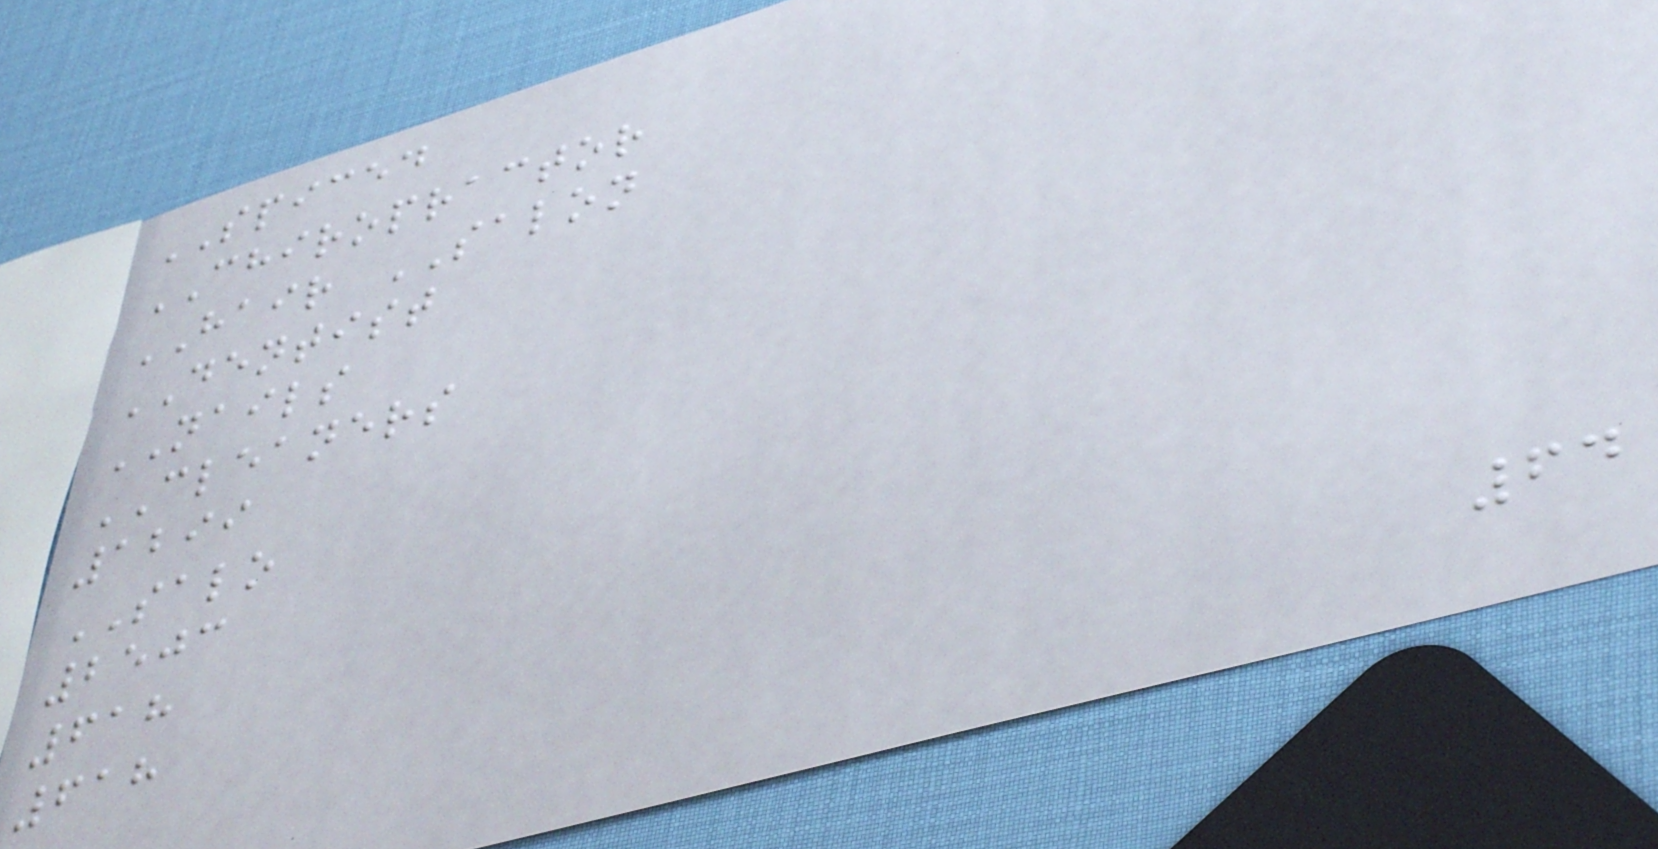SPICED
CHIROPRACTOR
HAIR SALON
DENTIST
NAILS
CLEANERS
1299
SALO
2503
618
618
64
